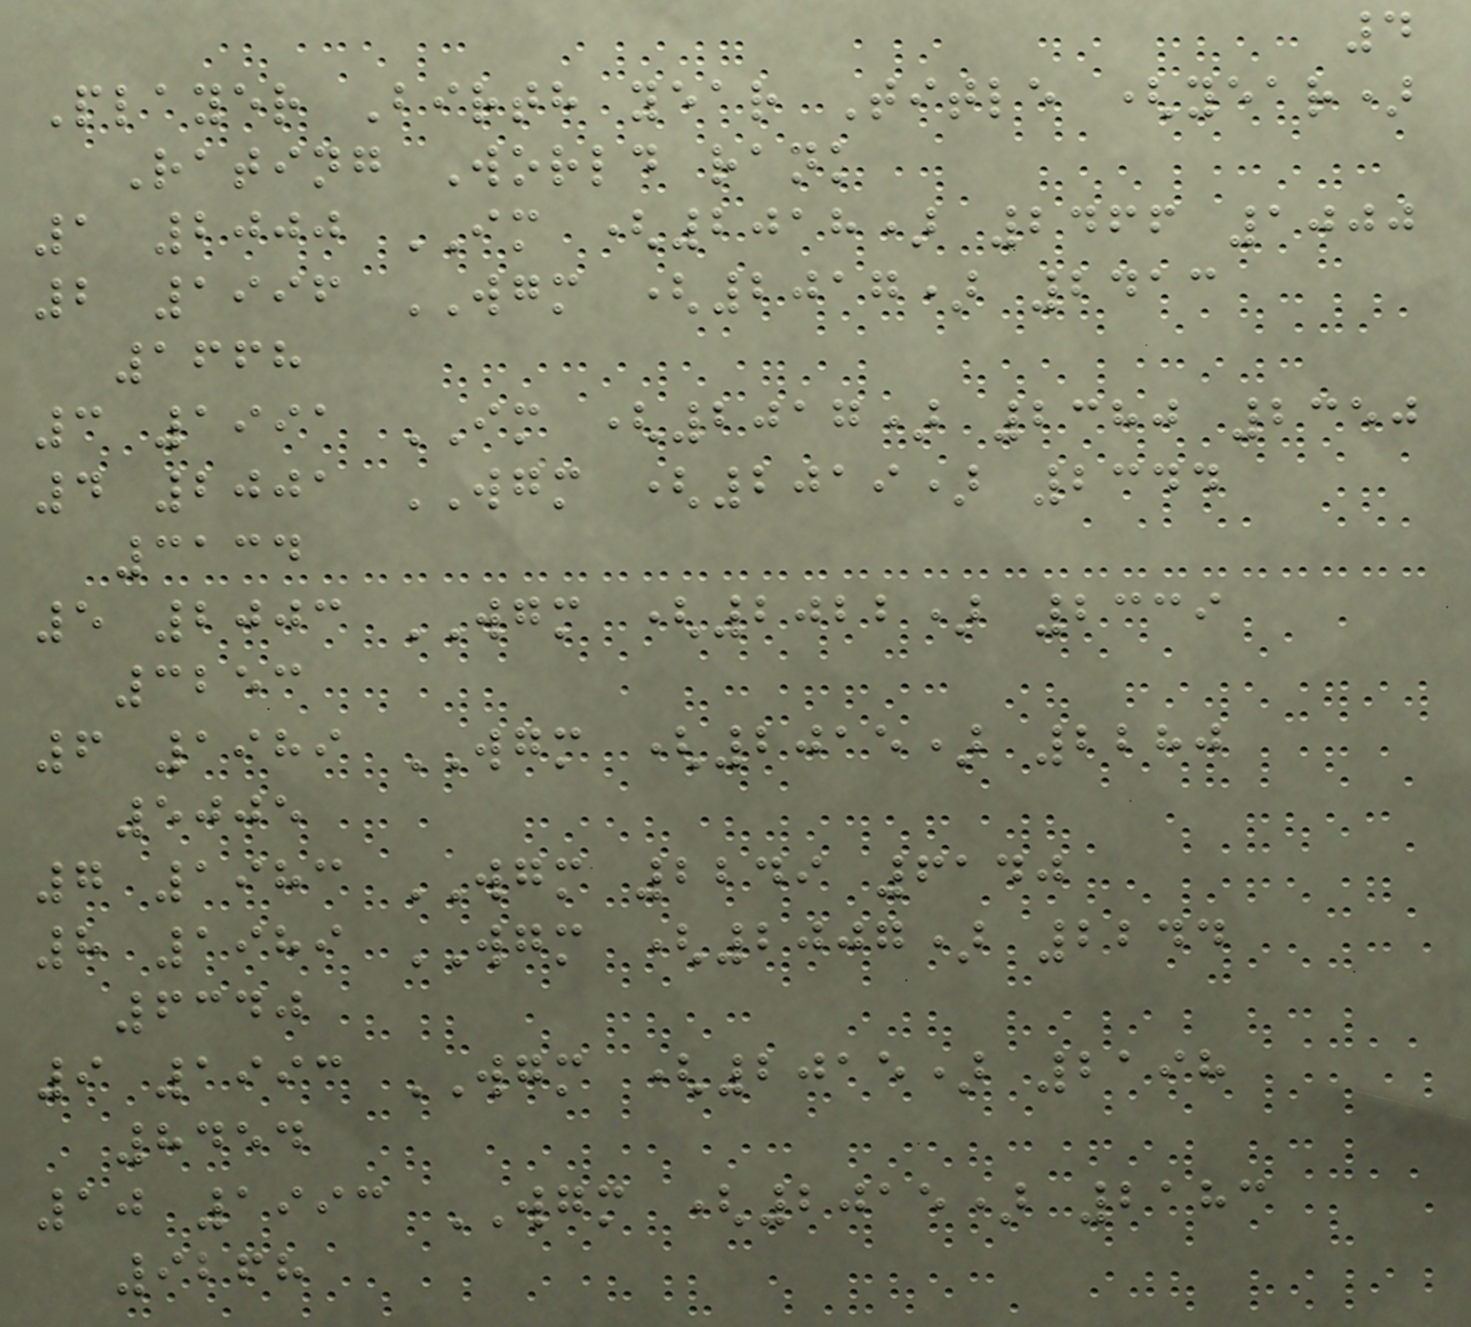4
Player Birth year Title (year)
Rating World rank
1 2000 IM (2018) 2466 1000
2 1996 WGM (2017) 2413
1668
3 1991 IM (2017) 2380 2350
4 2001 WGM (2019) 2344
3134
5 2003 WGM (2022) 2339
3253
6 1989 WGM (2015) 2280
5005
7 1983 WGM 2249 6140
8 1989 WGM (2007) 2244
6340
9 1993 WGM (2015) 2198
8454
10 1993 WGM (2015) 2183
9268
